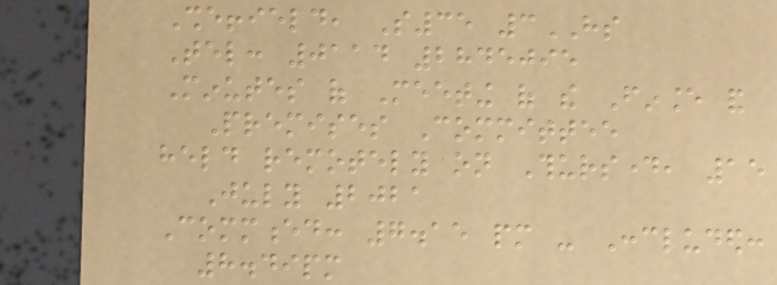Sheffield, S35 3HS
Tel: 0114 2845095
Minutes of Meeting of the Finance and
Premises Committee
held remotely on Thursday, 15
July 2021
Commenced: 7.15 pm - Concluded:
8.49pm
